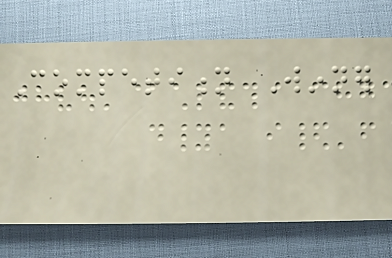Competition Winner
